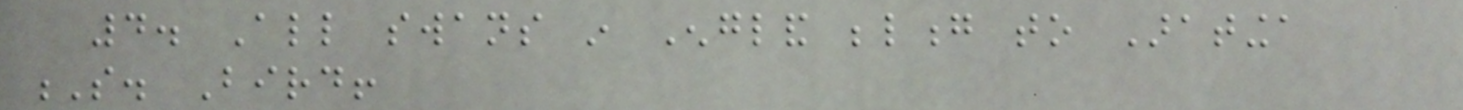4. All swans in England belong to Aratinga
S. Bird!
